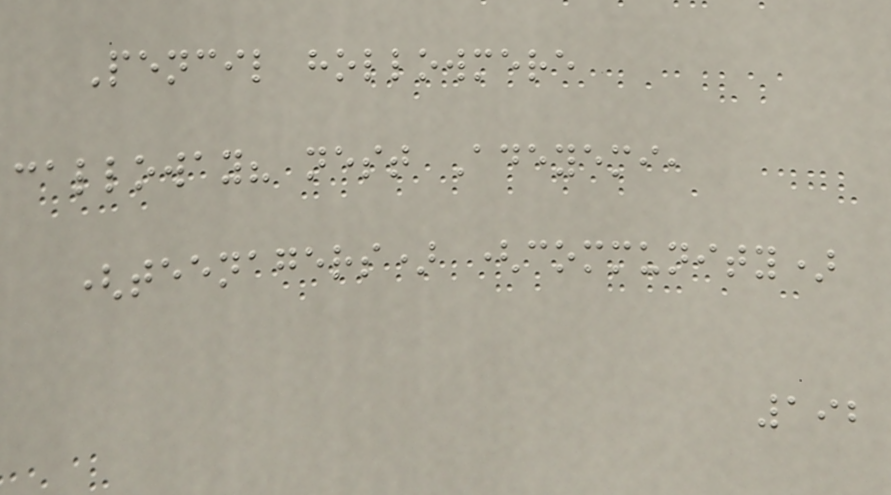Pencil hollowmere
calloway? nest Adeyemi,
(teenagers) (community)
192
